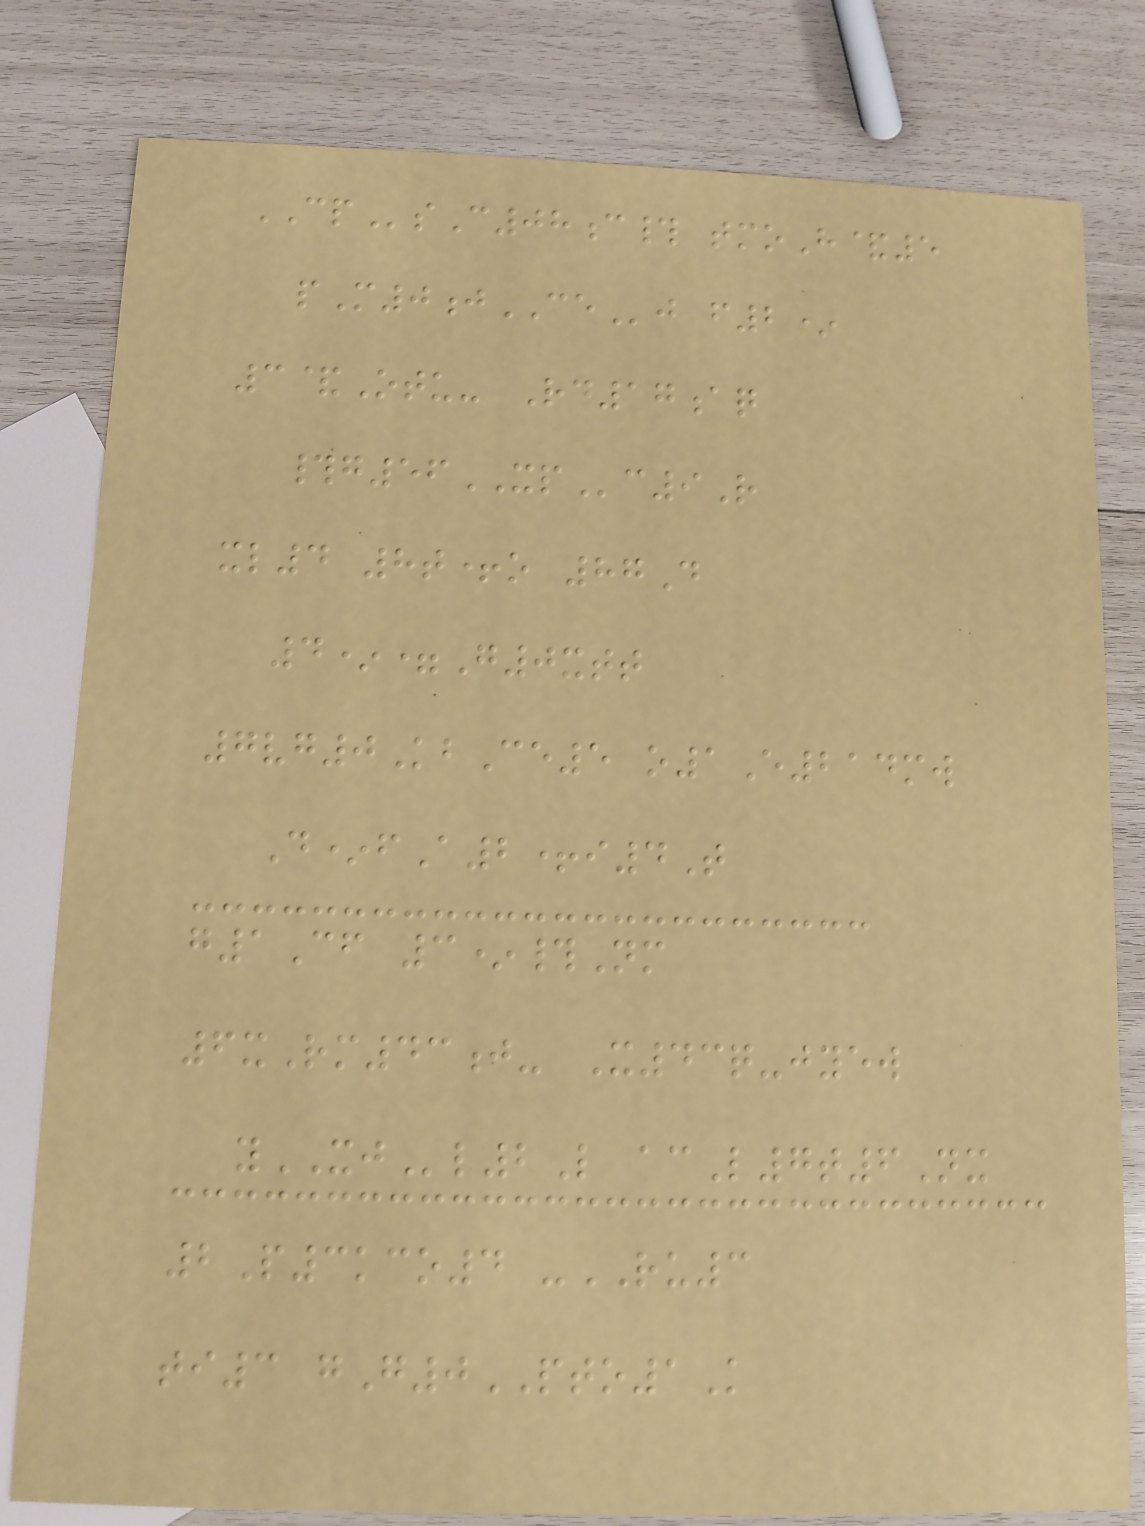CPsC08c# tmoH&5
pM0jCEj f2*
3&Otu- Rd17aq
#g56XPc9R
xl4 8t+o 87D
4*=G0xtt
7vg0KbCe5 o1E214mw
D*fA2+i4T
g1Cf 3*#Nm
6xRm43j- X43q-jyew
yXJl2L acL7t6Nx
2P3kco4 -RU3
ti3 gG0PTO1K
